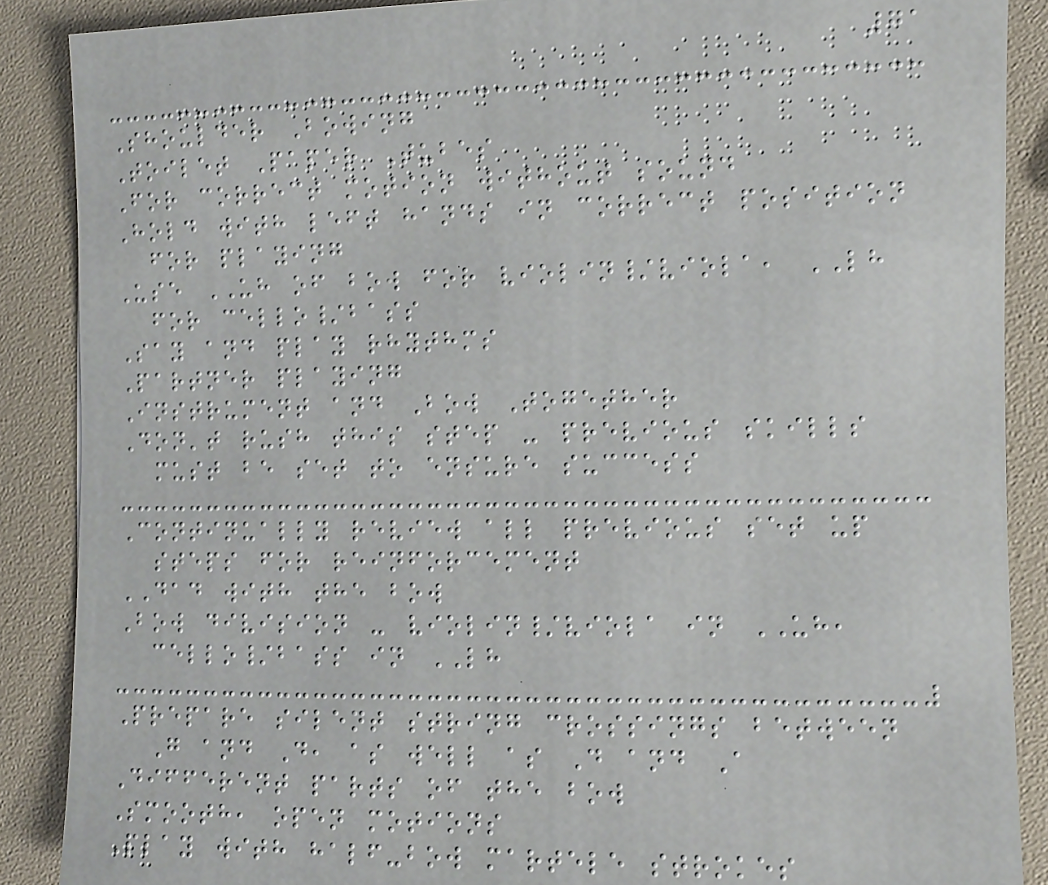71
Shoulder Bowing
Toilet Paper Tubes
For correct motion without sound
Hold with left hands in correct position
for playing
Use UH of bow for violin/viola, LH
for cello/bass
Say and play rhythms
Partner playing
Instrument and Bow Together
Don't rush this step - previous skills
must be set to ensure success
Continually review all previous set up
steps for reinforcement
DAD with the bow
Bow division - violin/viola in UH,
cello/bass in LH
Prepare silent string crossings between
G and D, as well as D and A
Different parts of the bow
Smooth, open motions
Play with half-bow martele strokes
